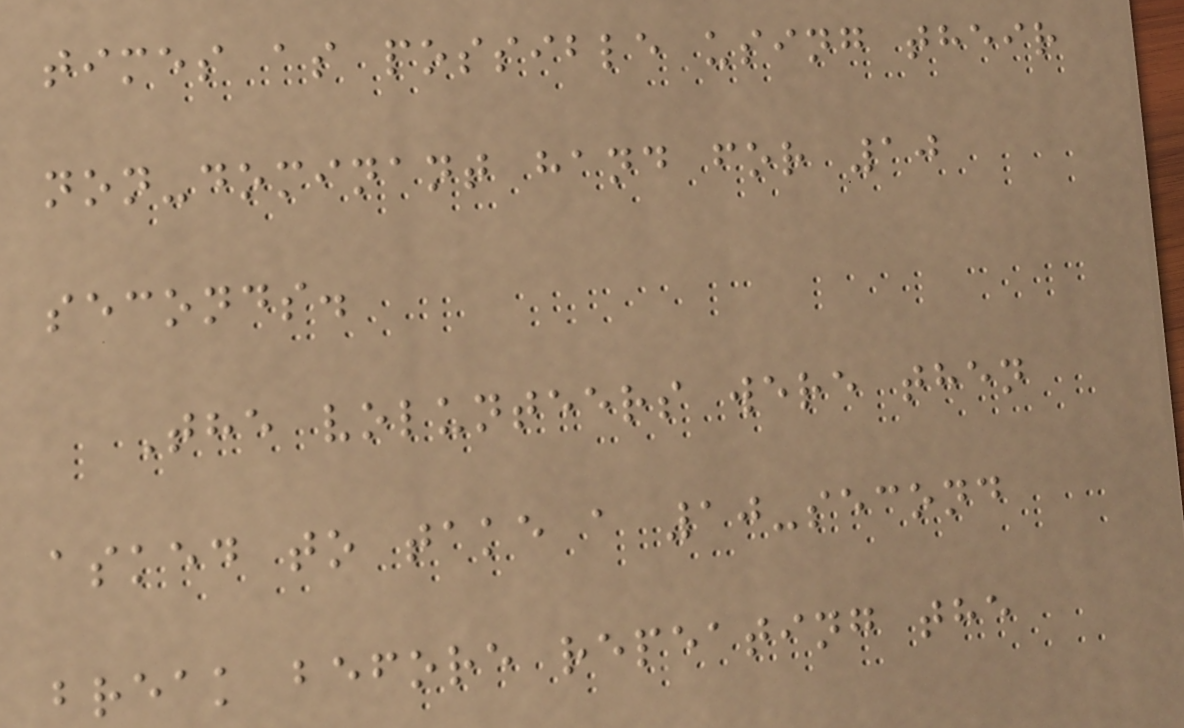times as possible using their
non-dominant hand for 10
seconds.
The volunteers were then
asked to take a 10-second
break before repeating the
